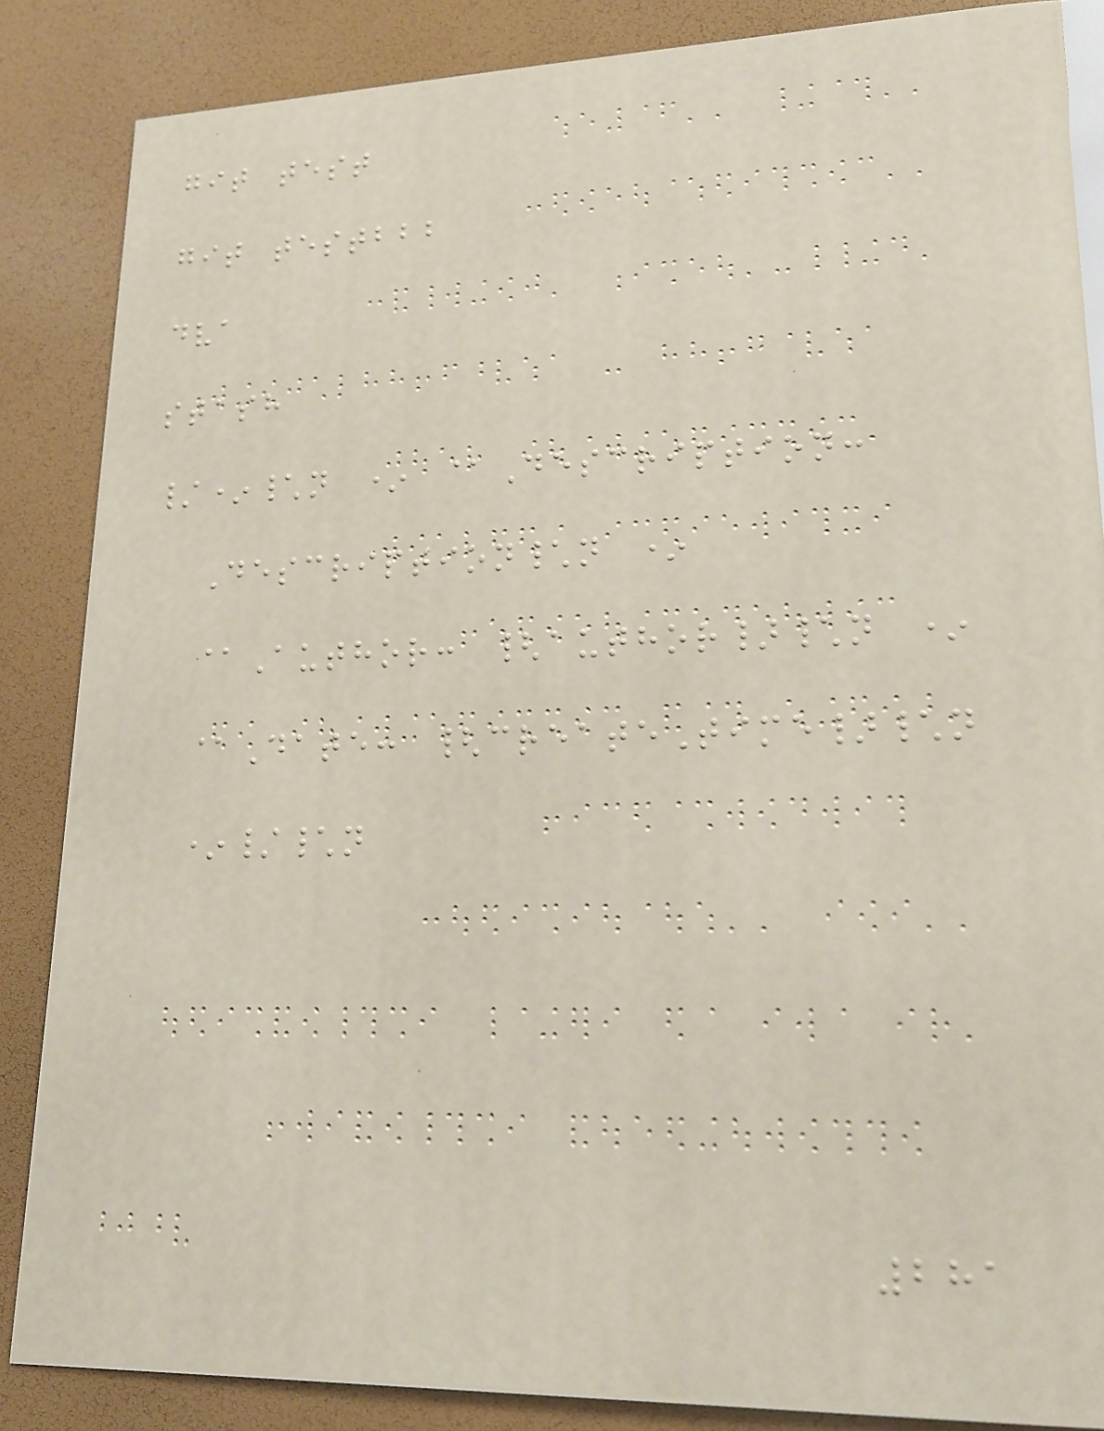git test
git testbbb
dva
stash
/*\n * @Description:
Description\n *
@Author: {author}\n *
@Date: {createTime}\n
*/\n
281
